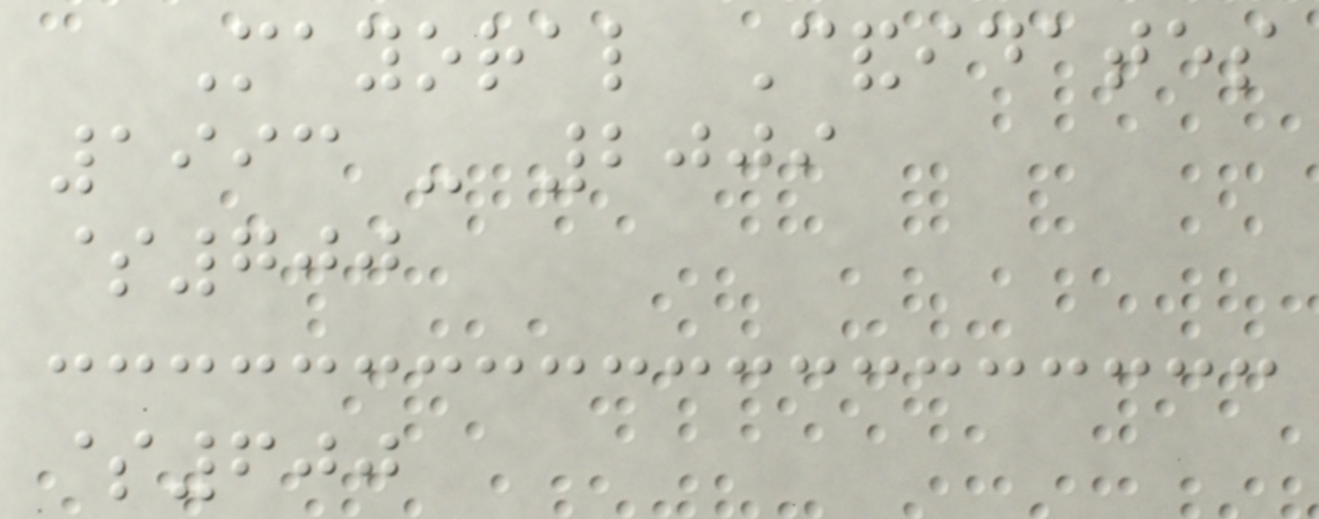Mayoral Candidates
1993 - 2009
$700
$600
